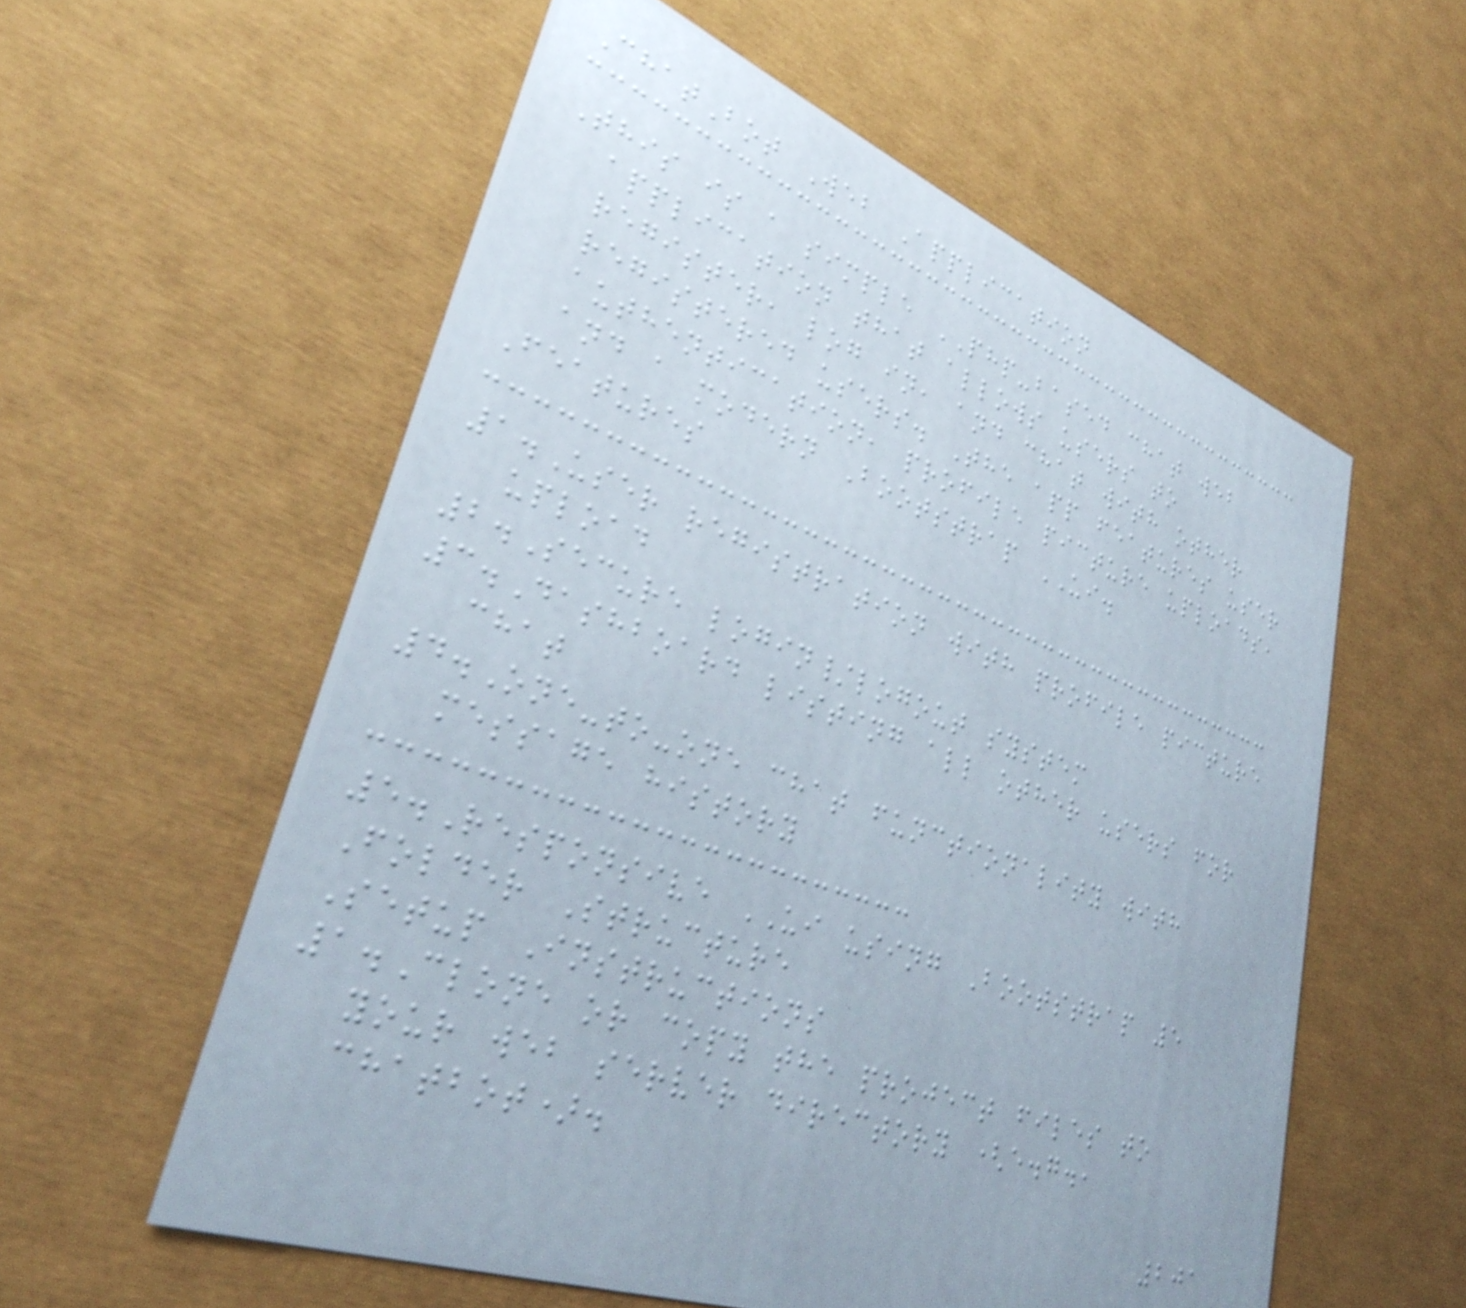ChatBot Web Application
This is a simple PHP-based chat web
application that allows users to
register, log in, and chat with other
registered users. The app features user
authentication, profile picture uploads,
and a modern Bootstrap UI.
Features
1.User registration with profile picture
upload
2.Secure login/logout system
3.Dashboard listing all other users for
chat
4.One-to-one chat functionality with
message history
5.Responsive UI using Bootstrap 5
Folder Structure
Setup Instructions
1.Clone or copy the project files to
your web server directory (e.g.,
chatbot).
201
